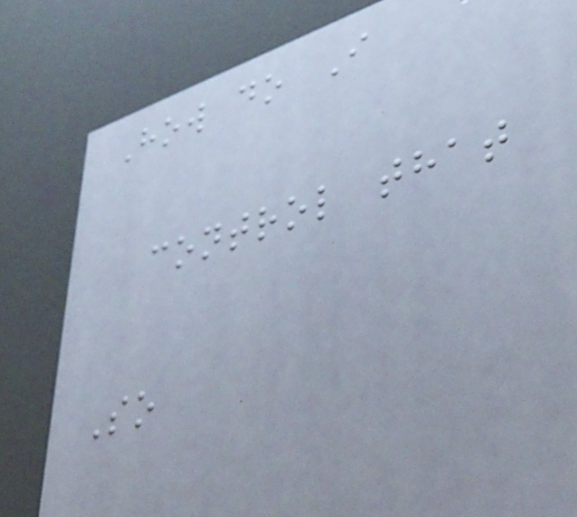How do I
control that
So
